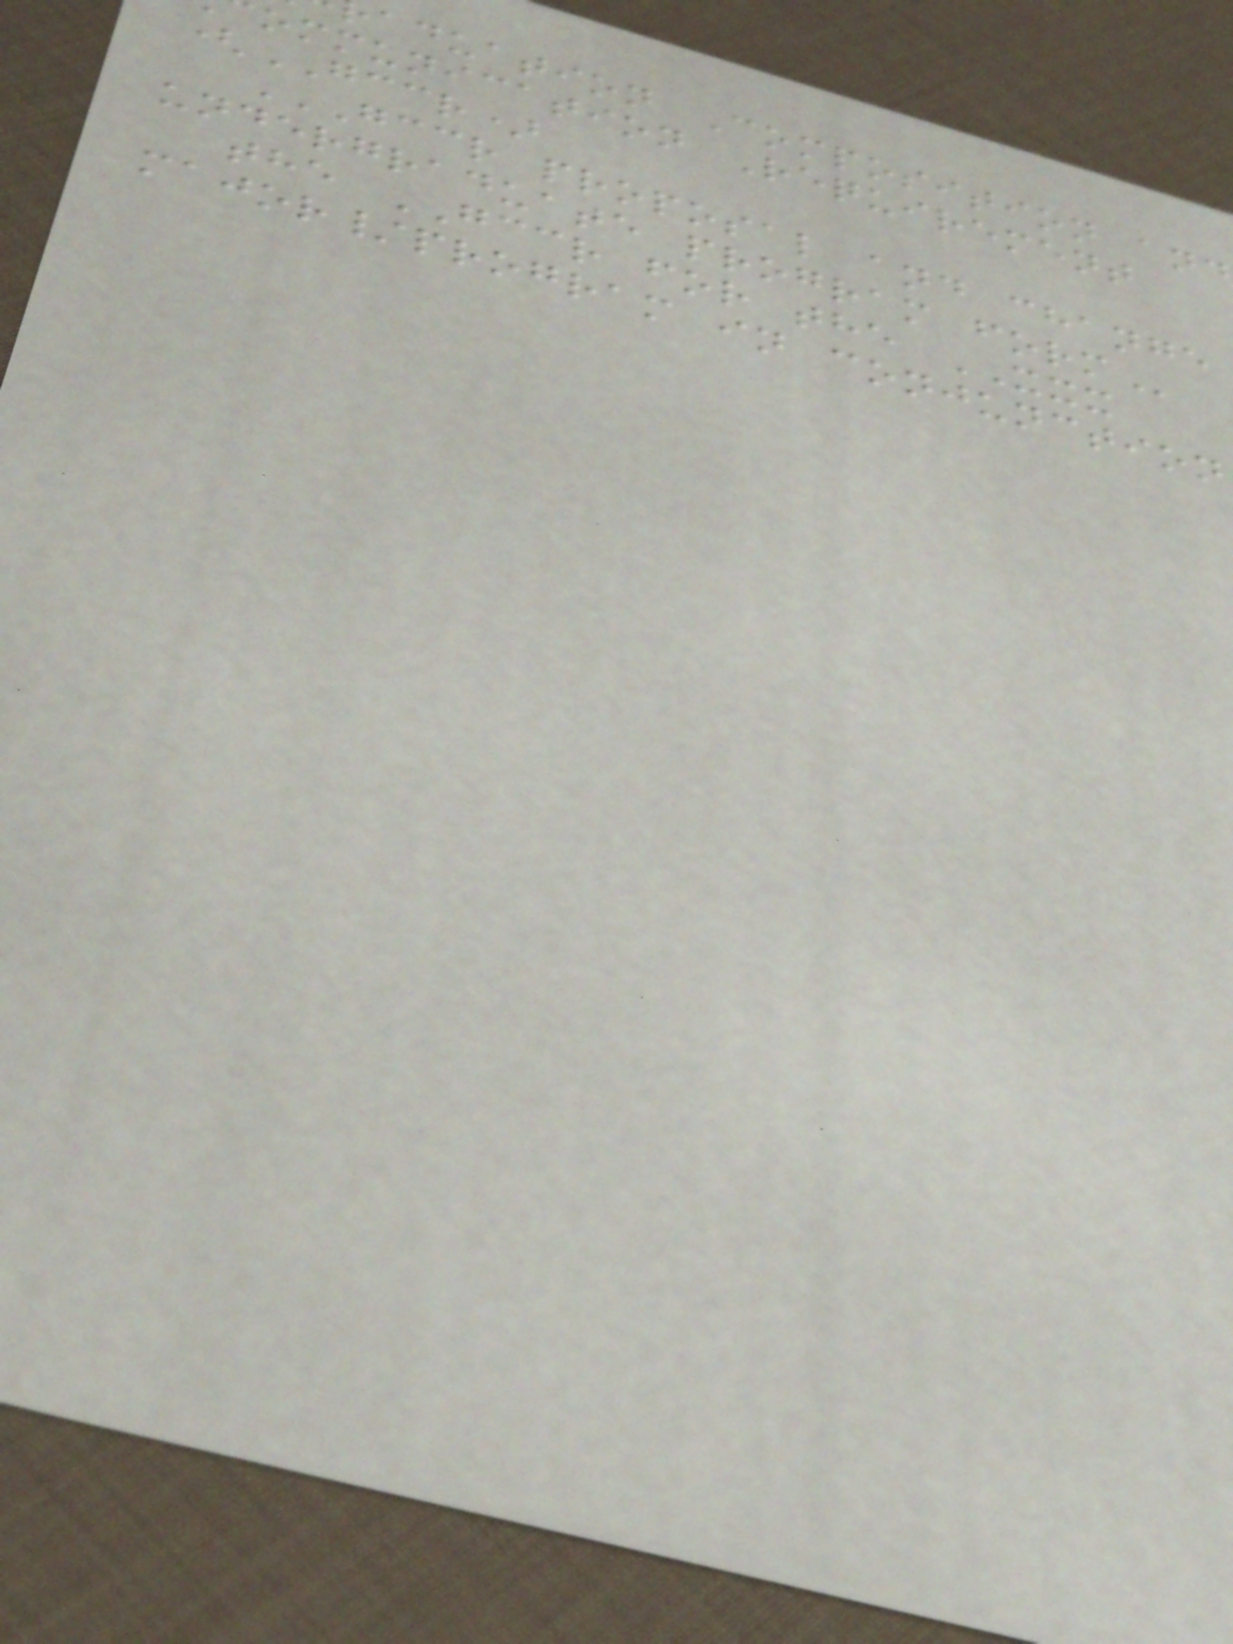aduation Composition and
ommunication Requirement
(GCCR)
GCCR PROPOSAL AND CHANGE
undergraduate program
the GCCR for the XXX
major/program in conjunction
